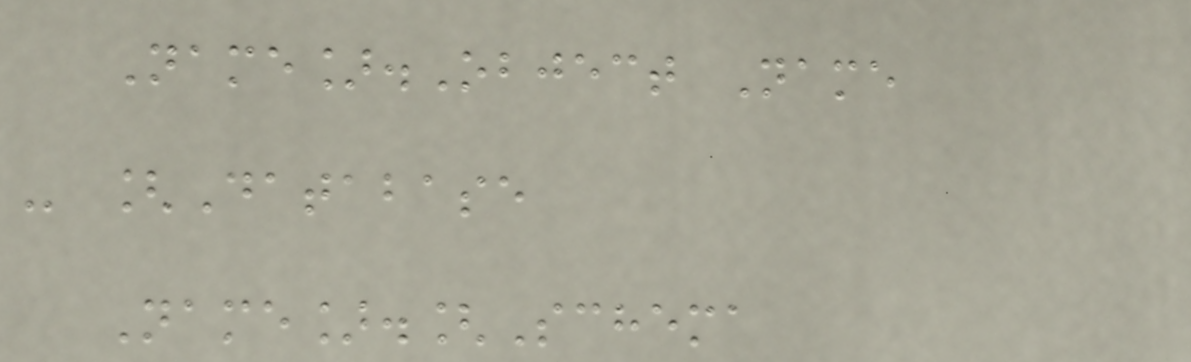Name].Object Name
- [Database
Name].[Schema
